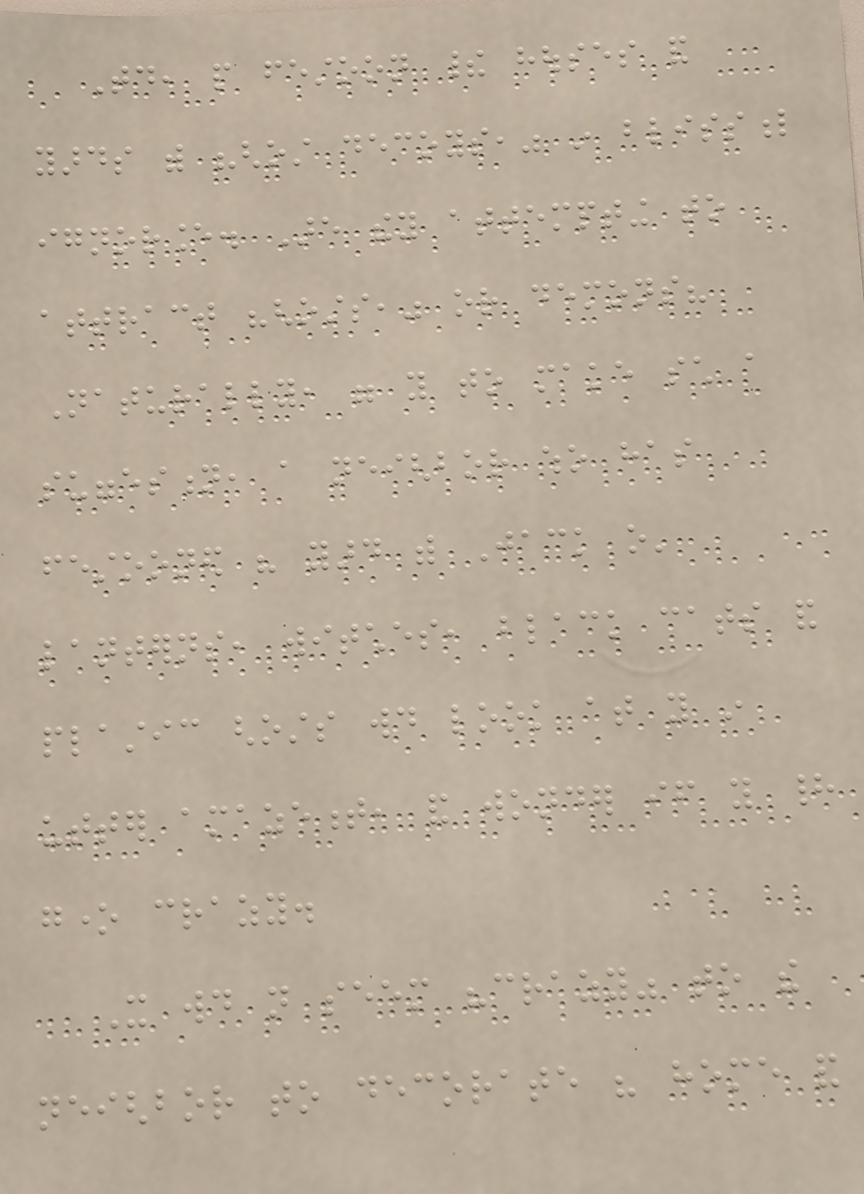Today, people festoon their houses and
yards with "ghost decoys," in blissful
ignorance. Are they attempting to
attract "ghosts," or demons?
Naturally, were you to make such a
suggestion, a neighbor who has
festooned his yard with Jack o'
lanterns, witches, black cats and
plastic ghosts would look at you in
utter amazement, and wonder if you had
gone crazy.
It would not seem "crazy" to the
neighbor to decorate his home and
